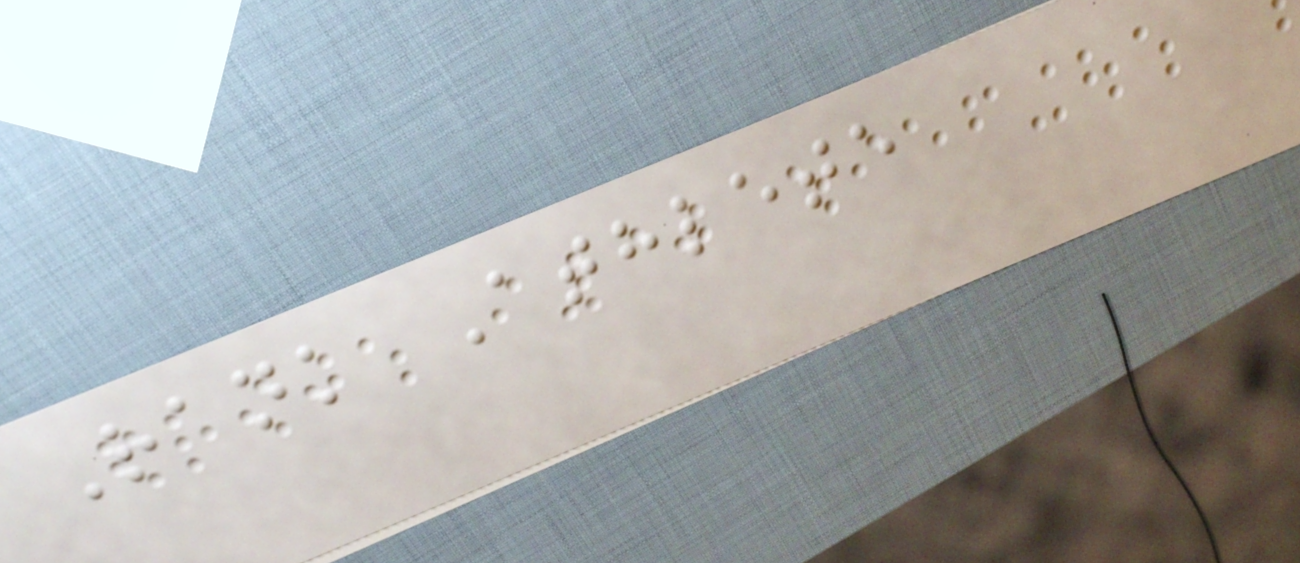Rank Athlete
